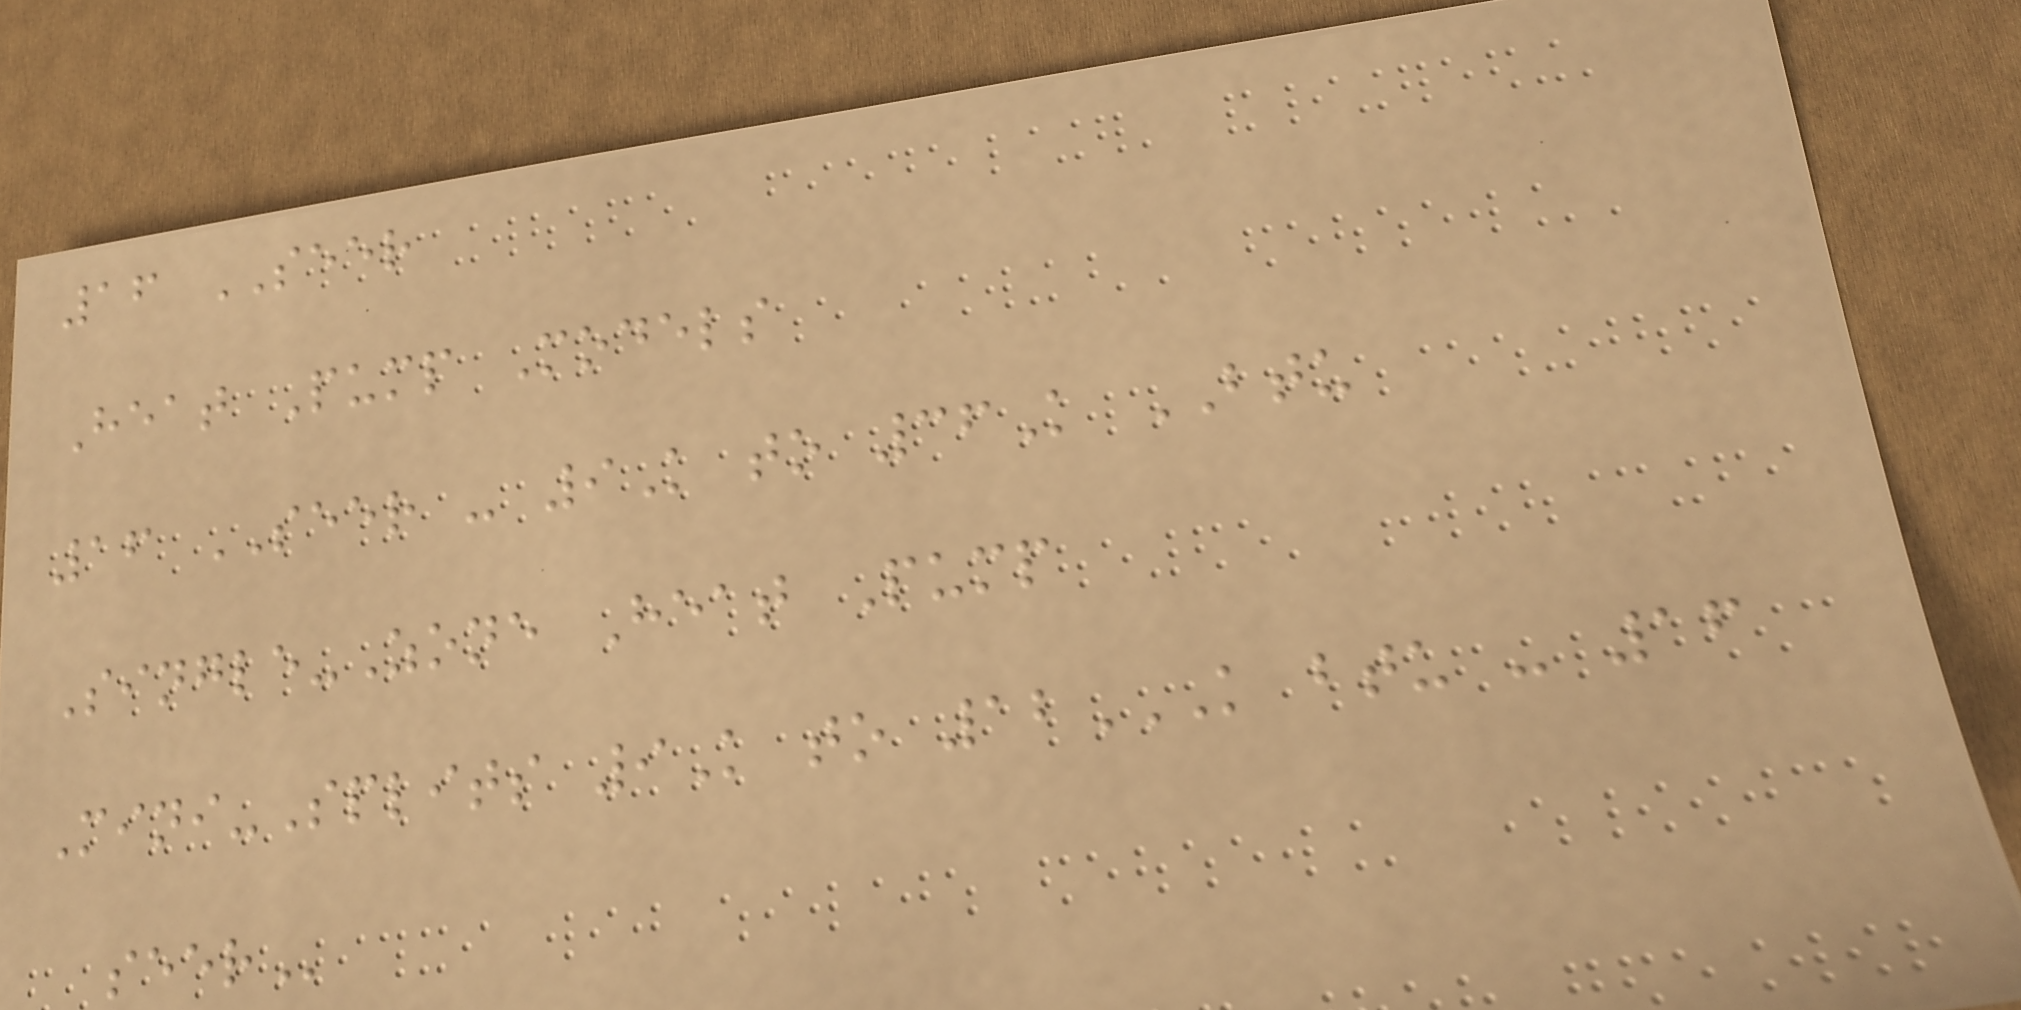16 SEER
Heat Pump Models
16 SEER - 9K to 36K BTU
Single-Zone Heat Pump
Mini-Splits 9K to 12K BTU - 16
SEER
